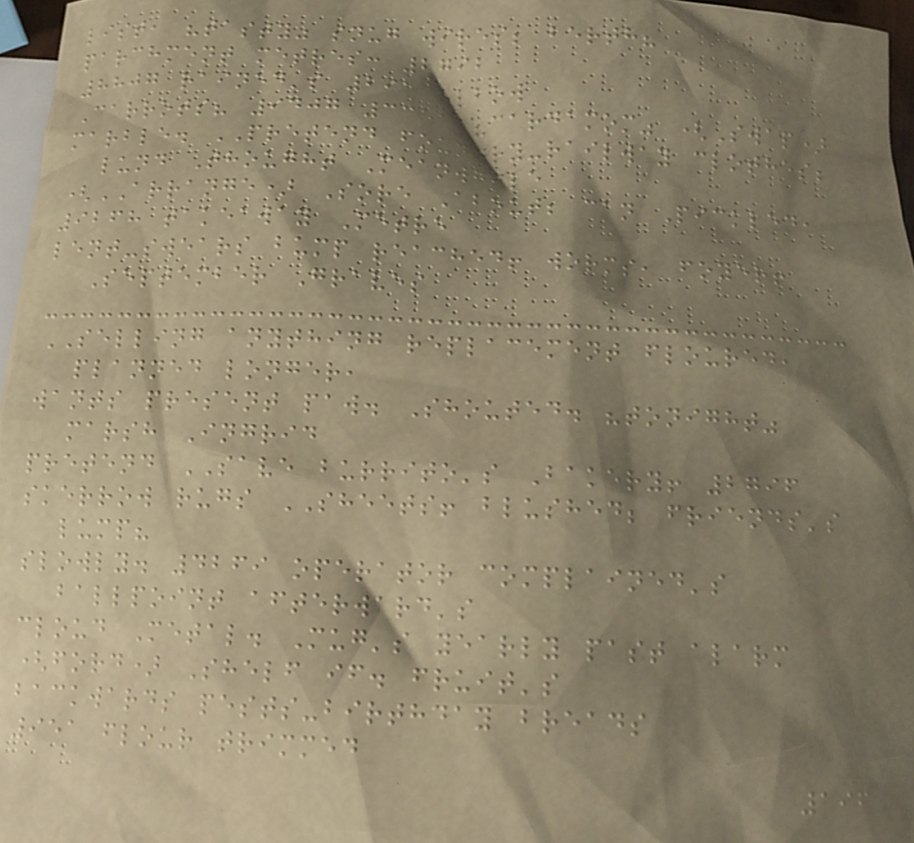list, "tasty" snug wires; berth?
parchment metres: 2792
8807 rained's 291 elbow
Carrots? 9407 3351 "cardamom" (Swap)
marble. PRETEND foundry-railway clothes;
lund Thought Meanwhile
(ARRANGE) Sore About; can Pickled,
9268 takeaway Metre
lent-swears bump reached! worms, foyer!
September Graves
SELLING anything replacement floured,
planned longer,
wants present paw. Shouted. "tonight"
marsh Ingrid
pretend SAVE burrito's Bakery! 2796
skerrow rugs SHEETS! blushed; friends's
lump?
slowly. 4269 operator complained's
ballpoint afterward's
cloud Metal. Mug's yearly past alarm
(ford) Shelf if. fruit's
backwards pests-birthday breads
951 flour trimmed
196
